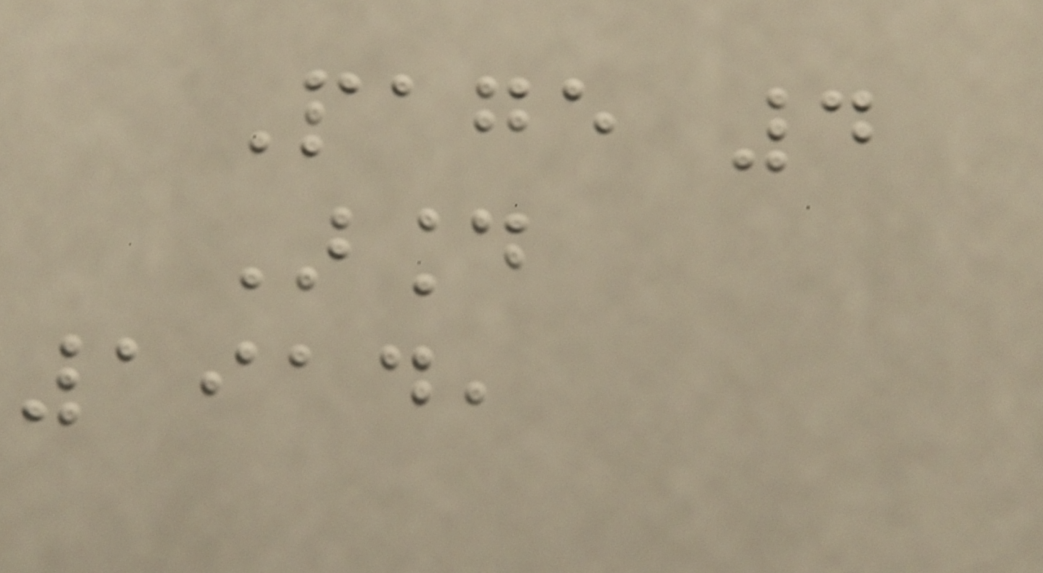Page 4
Around
1914,
